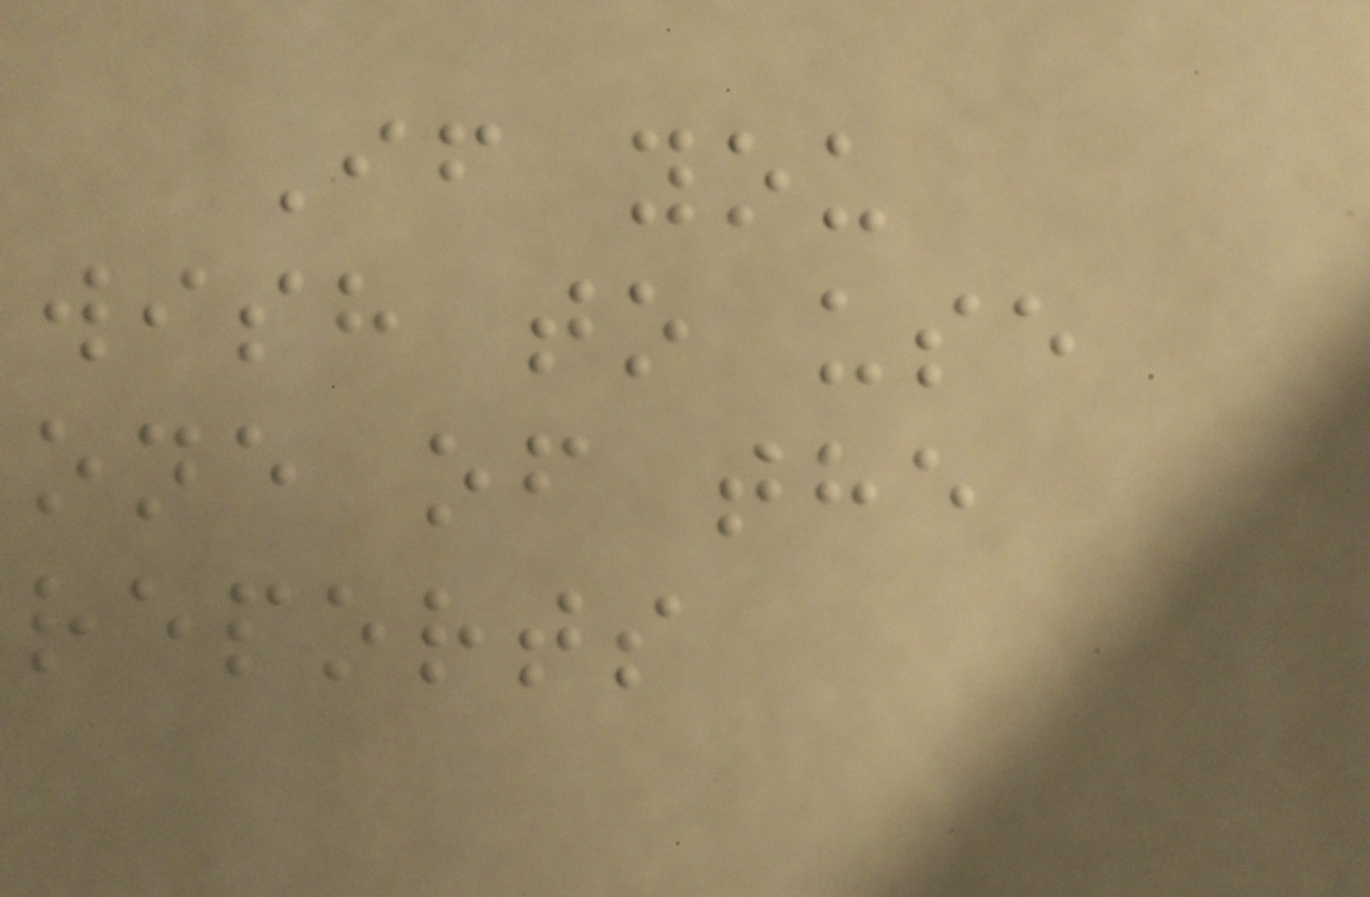If you
wish to use
one of the
reports
